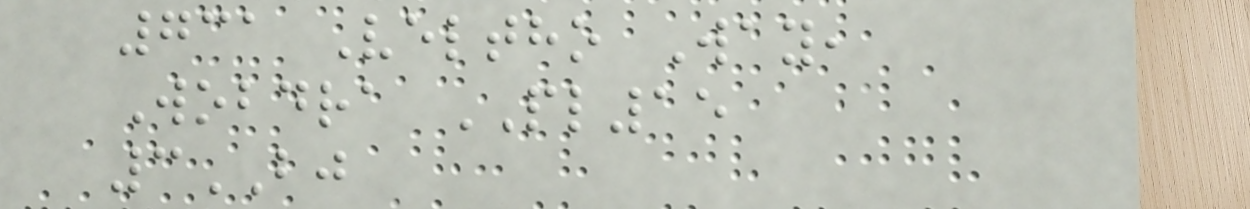731 Veltho Way,
Wobdra PL15
3BJ
